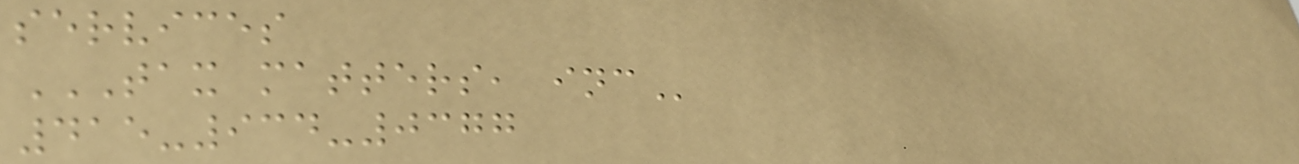services
TAX MATTERS, INC
415-934-0377
